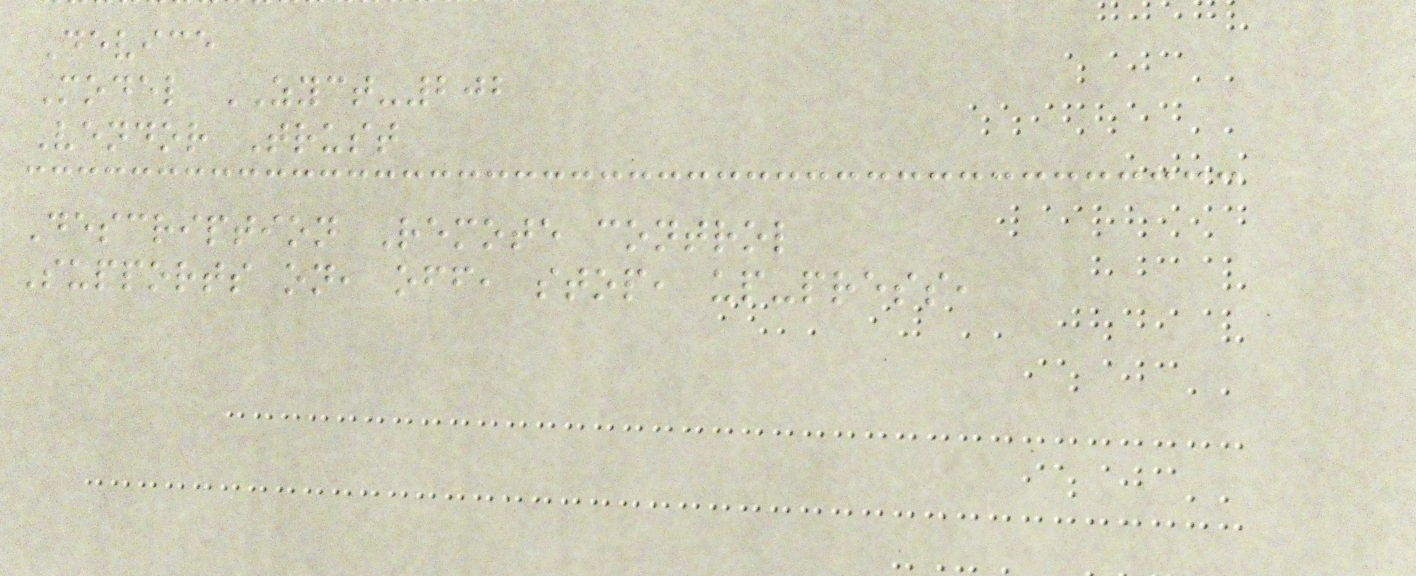Device
Model ZYCT-202
Vendor Trust
Description Remote control
Supports on, off, stop, up-press,
